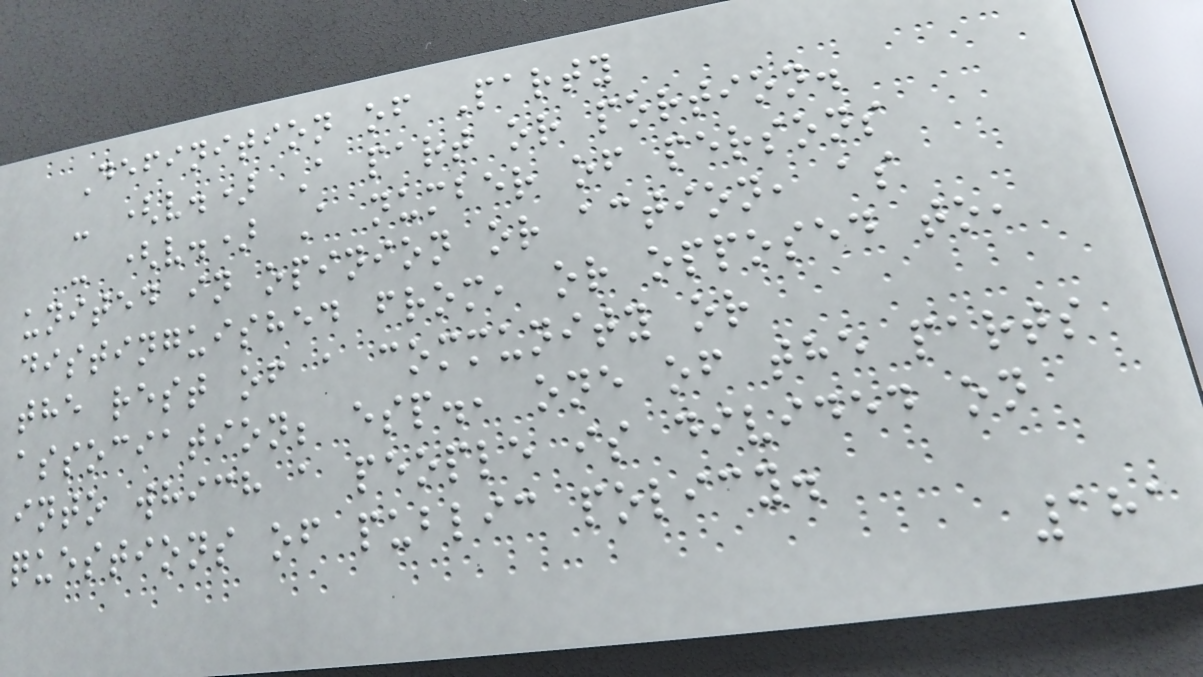Definition of Party
- (v.) A part or portion.
- (v.) A number of persons
united in opinion or action, as
distinguished from, or opposed to,
the rest of a community or
association; esp., one of the parts
into which a people is divided on
questions of public policy.
181
